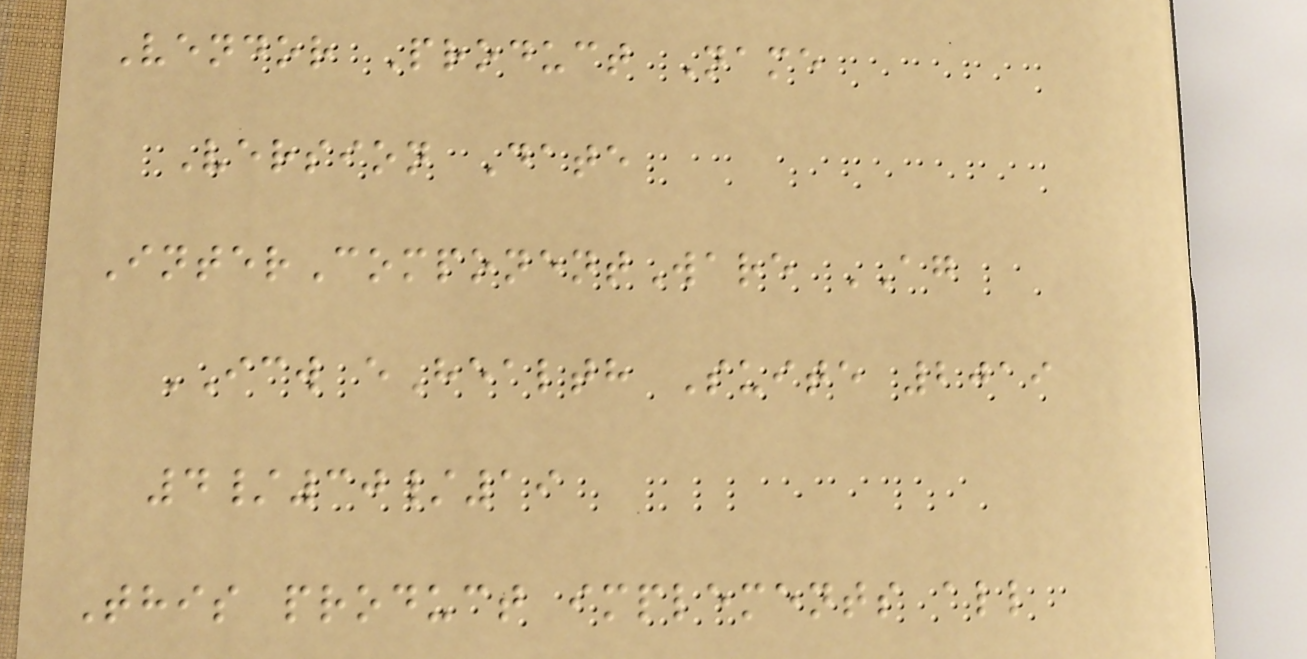Vendor Product Name
Version Date
InterComponentWare AG
ICW eHealth Suite 2019
4/30/19
This product implements all
